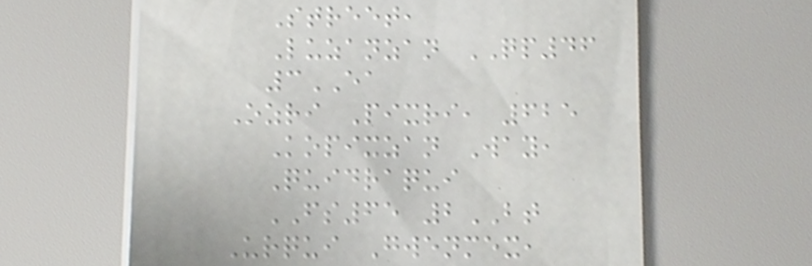Street,
Luzanzan QP46
3EA
Ozri Pixri, 625
Kopixzan Way,
Quidraqui
FS65 2BT
Urqui Gwenmex,
